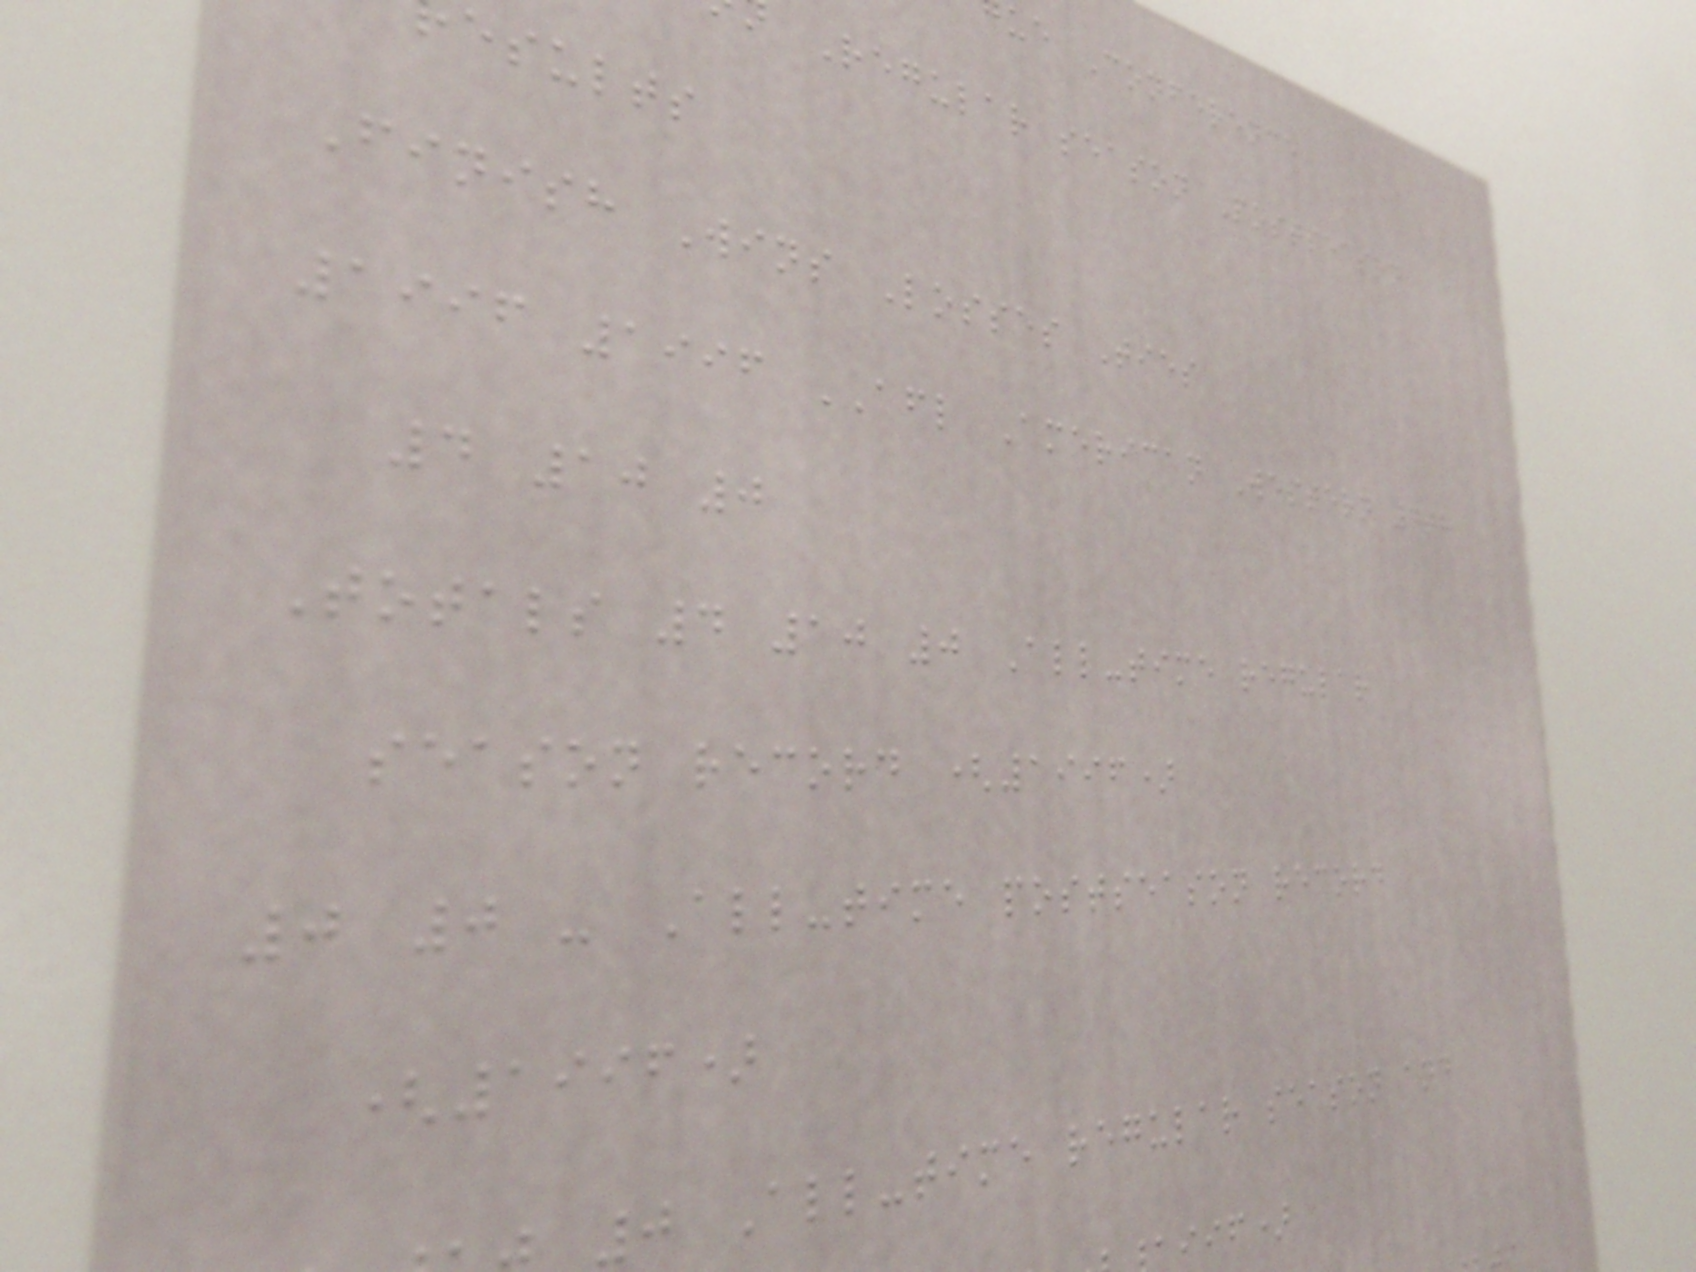ue Conference
Regular season Postseason
esults
Finish Wins Losses Ties
1996 1996 AFL American Western 4th
4 10 0
Totals 4 10 0 All-time regular
season record (1996)
0 0 - All-time postseason record
(1996)
0 All-time regular season and
